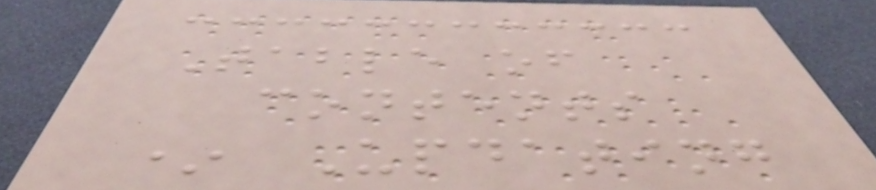Table of
contents
* Updating
